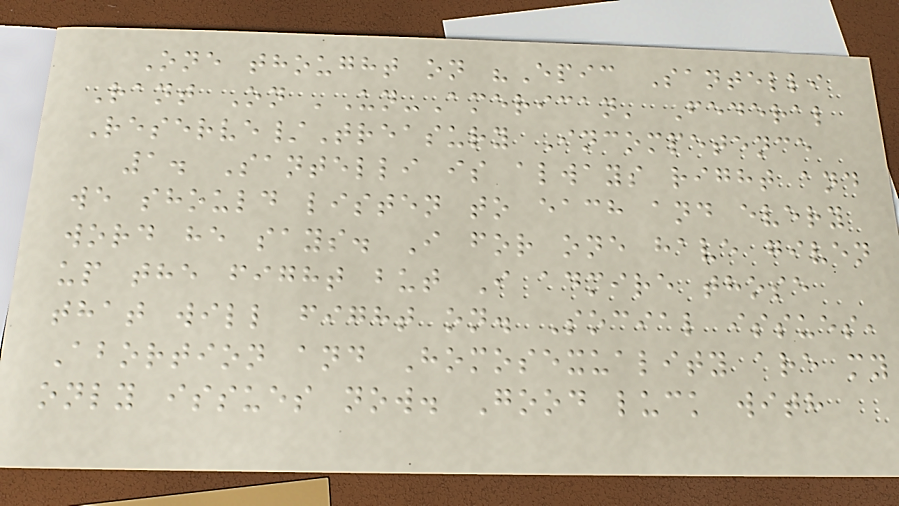One thought on "Epic Santelli
Rant On 'Un-American' Federal
Reserve/Treasury Incompetence
1. Santelli is always right and
we should listen to each and every
word he says. I for one have given
up the fight but I admire those
that will fight on. Social issues,
Abortion and Homosexuality are my
only issues now. Good luck with
